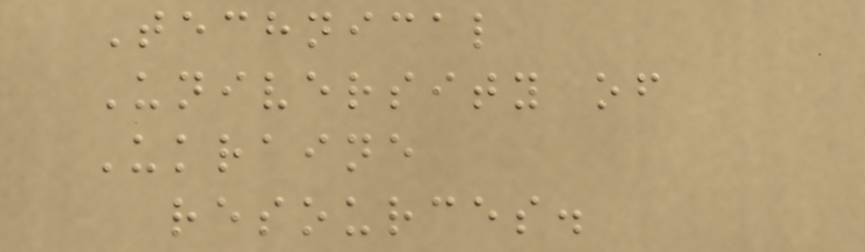Technical
University of
Ukraine
resources.
